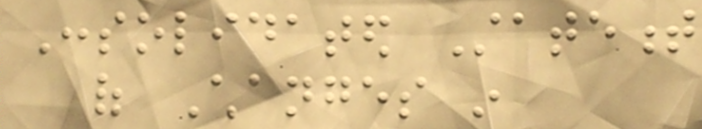Consolidated Statement
of Changes in
